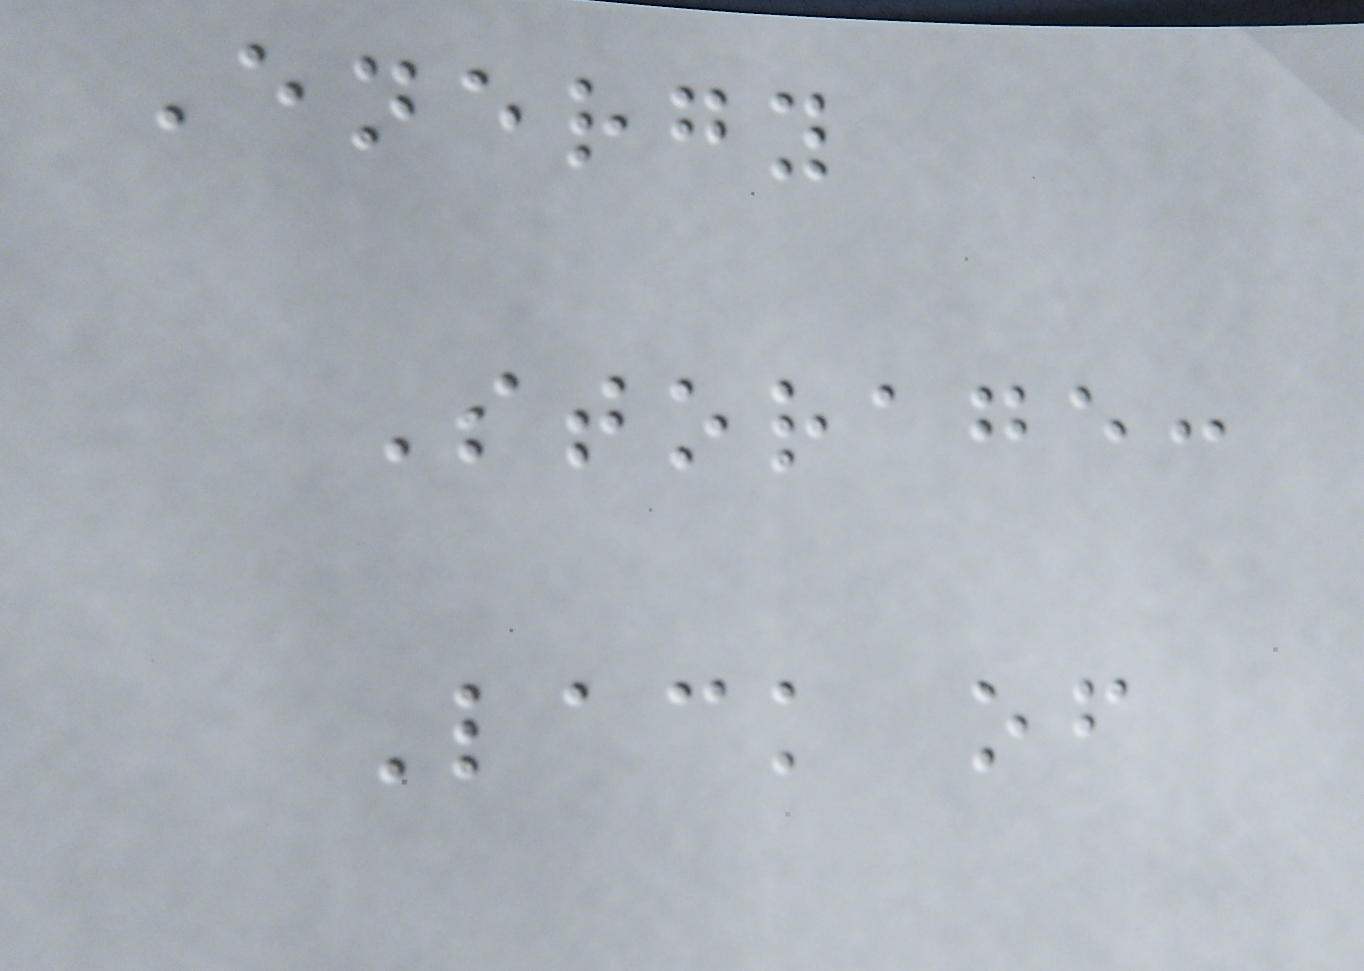Energy
Storage:
Lack of
